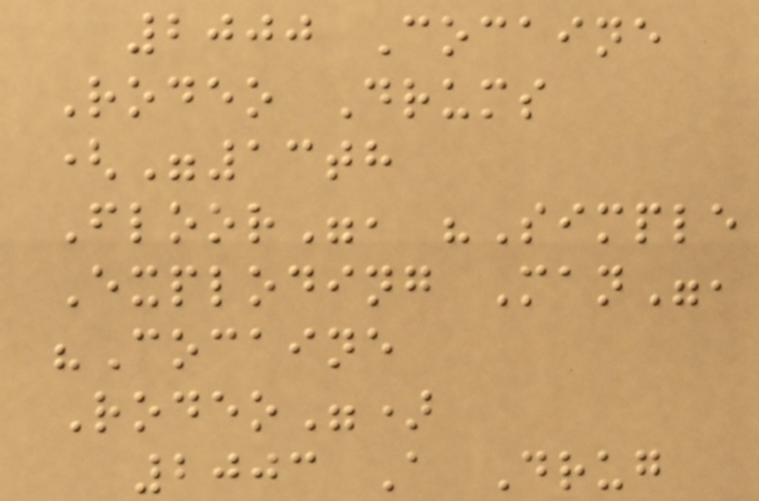2000 Cocaine
Rodeo Drums
("13th
Floor", "Simple
Exploding Man",
"Cocaine
Rodeo")
2003 A Drug
